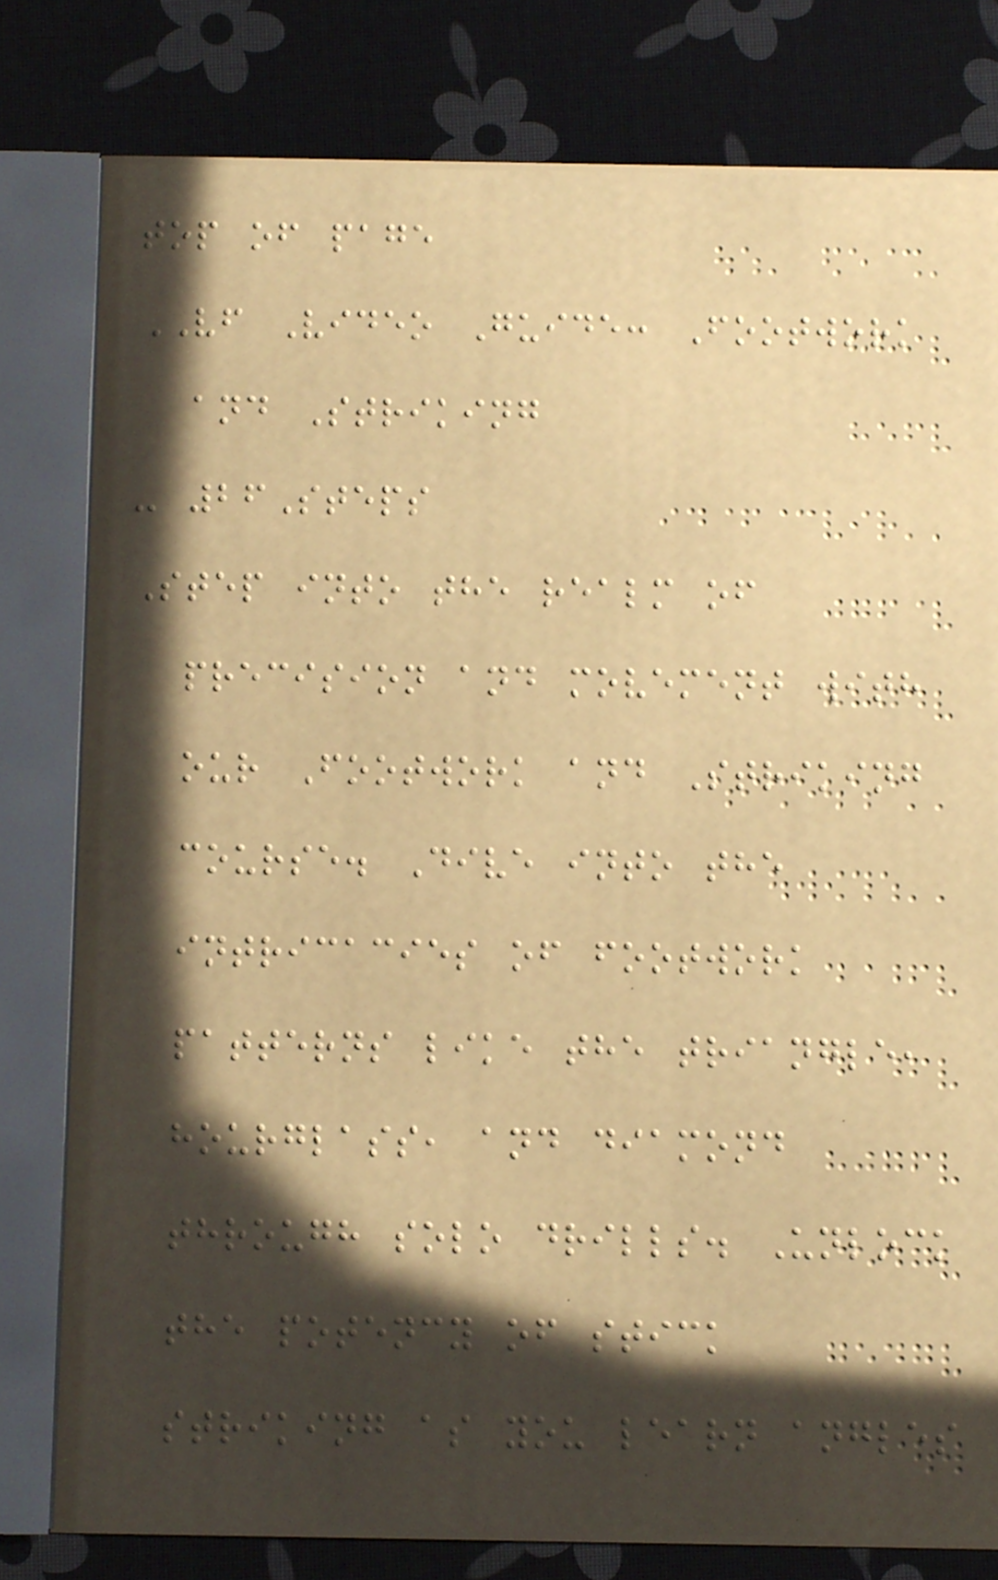top of page
VF Video Guide: Footwork
and Striking
- 26Steps
Step into the realm of
precision and movement with
our Footwork and Striking
course. Dive into the
intricacies of footwork
patterns like the triangle,
hourglass, and diamond
through solo drills. Unlock
the potency of stick
striking as you learn angles
